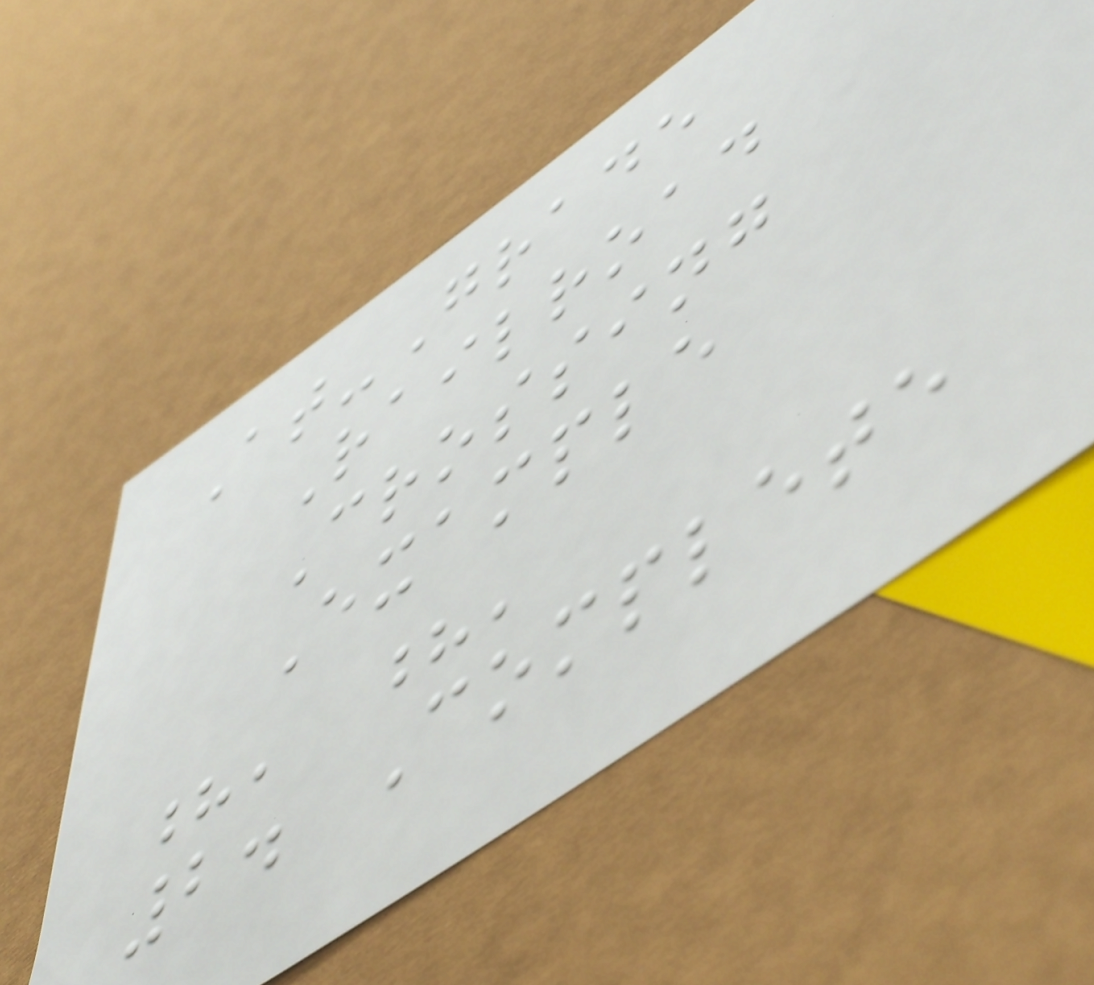At-Grade
Railroad
Crossing
Example
?' ?'
2. Complete
